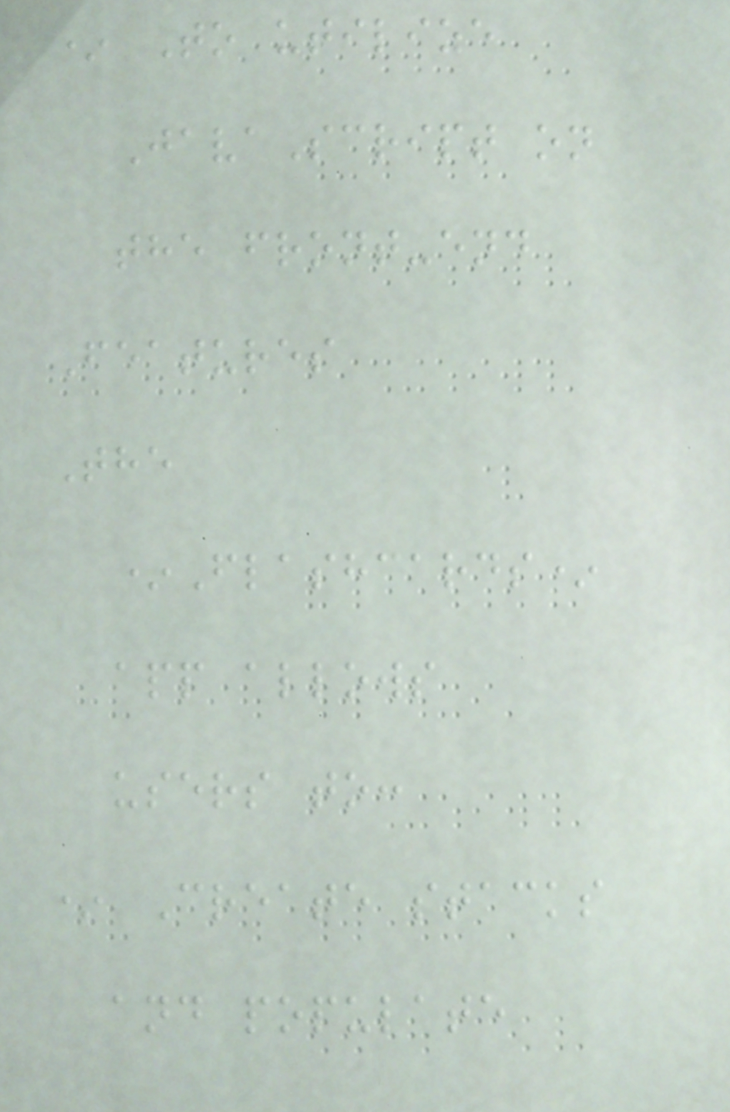* To utilize
JavaScript on
the front-end
Features
The
*Flashcards*
app allows
users to:
* Create stacks
and populate
